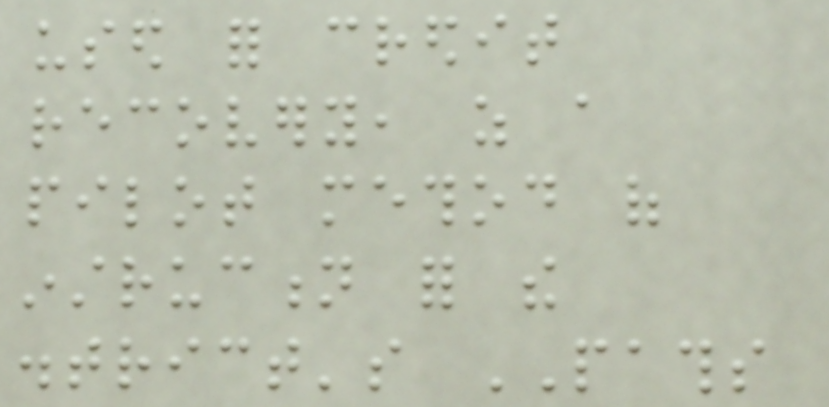used for credit
recovery, as a
pilot method of
instruction for the
district's PATHS
